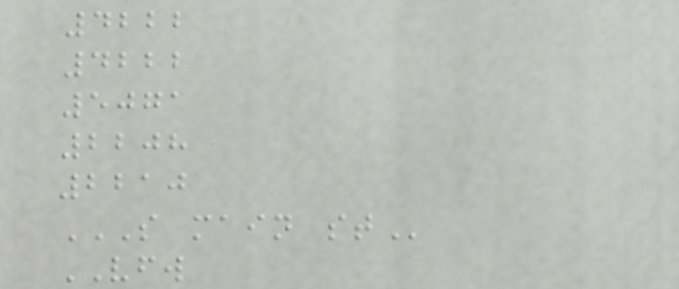4222
4222
5071
2208
2210
S MAIN ST
VFW
